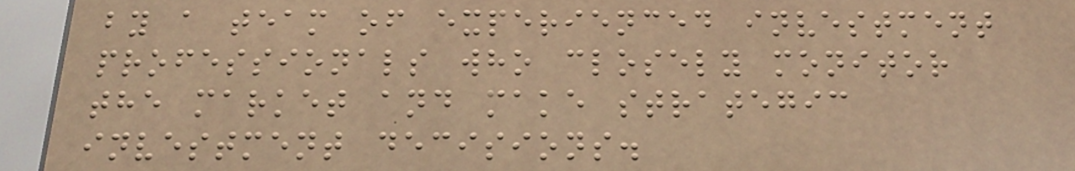by a team of experienced investment
professionals who closely monitor
the market and make strategic
investment decisions.
